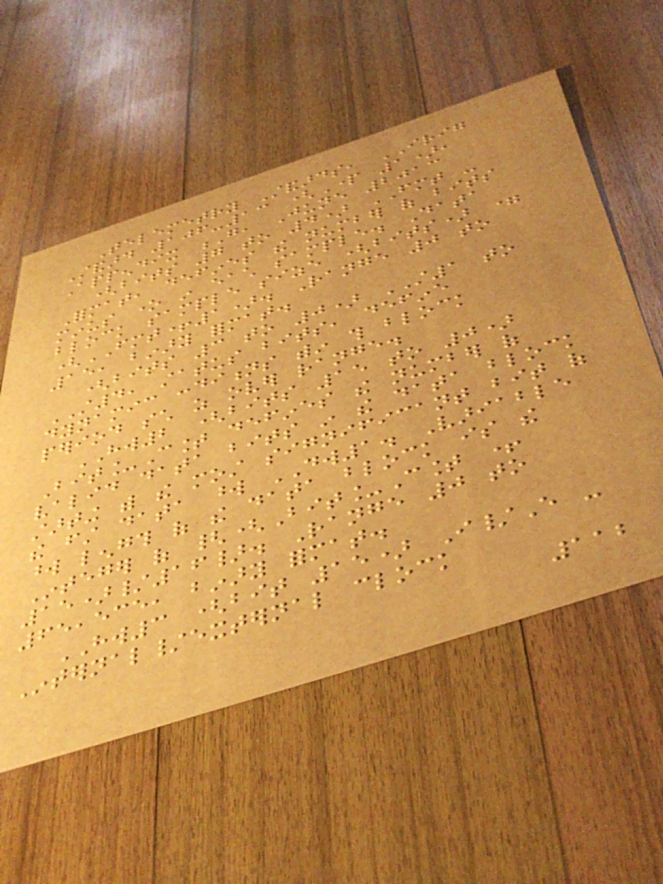Telemetry Standards, IRIG
Standard 106-13 (Part 1),
Appendix G, June 2013
(bits 7 to 4) FMT -
Format, defines the number of bits
minus one in each sample. Data
block sample size (bits) =
(FMT+1). Range 0 to
15, binary format.
(bits 3 to 0) ST1 to
ST4, status bits, define
dynamic conditions within this block
period such as over range.
HW2 (bits 15 to 0)
Bit_Count defines the number of
valid data bits in the data block
starting with the most significant bit of
the first data word DW1. Variable
word length of the data block is the
Integer of {(Bit_Count +
15)/16}. Range 0 to
65,535, binary format.
HW3 (bit 15) I/E -
Internal/external clock
112
